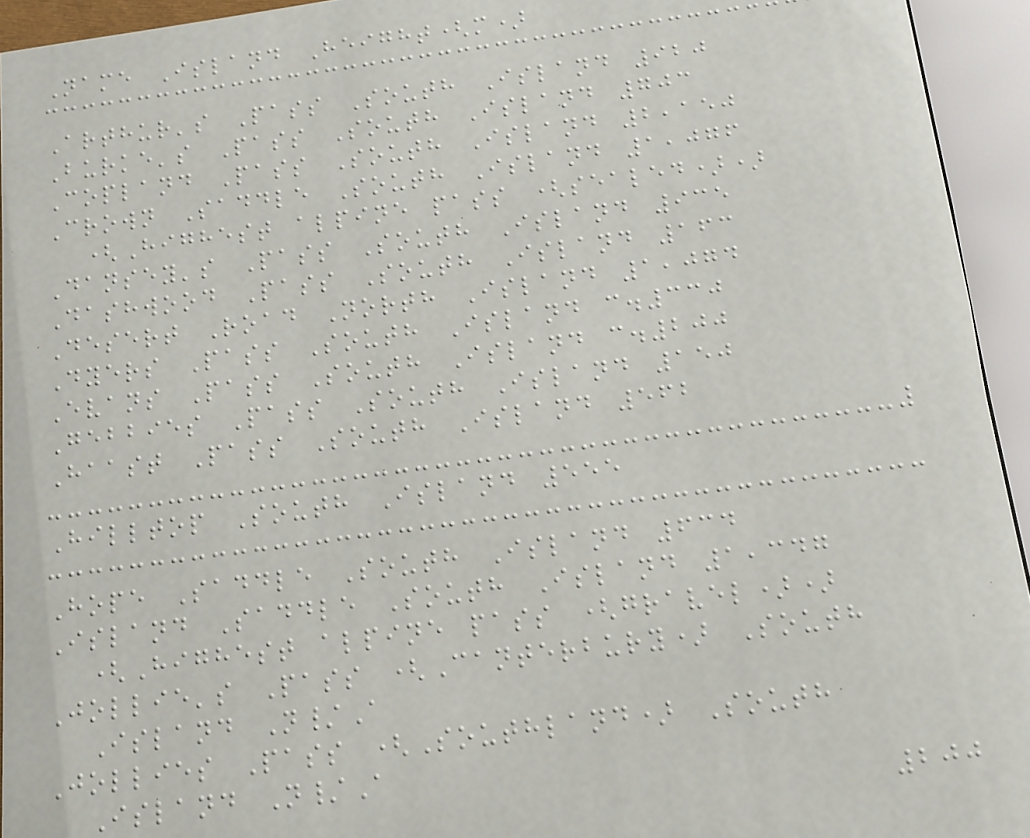Name Island Height(m)
Arthur's Pass South Island 920
Burke's Pass South Island 703
Copland Pass South Island 2,150
Crown Saddle South Island 1,076
(Highest alpine pass (sealed))
Dansey's Pass South Island 935
Dashwood Pass South Island 163
Desert Road North Island 1,074
Dyers Pass South Island c.330
Evans Pass South Island c.200
Gebbies Pass South Island 150
Haast Pass South Island 562
Hilltop South Island 555
Hope Saddle South Island 634
Island Saddle South Island 1,347
(Highest alpine pass (gravel))
Jollie's Pass (Canterbury) South
Island N/A
Jollies Pass (Southland) South
Island N/A
200
